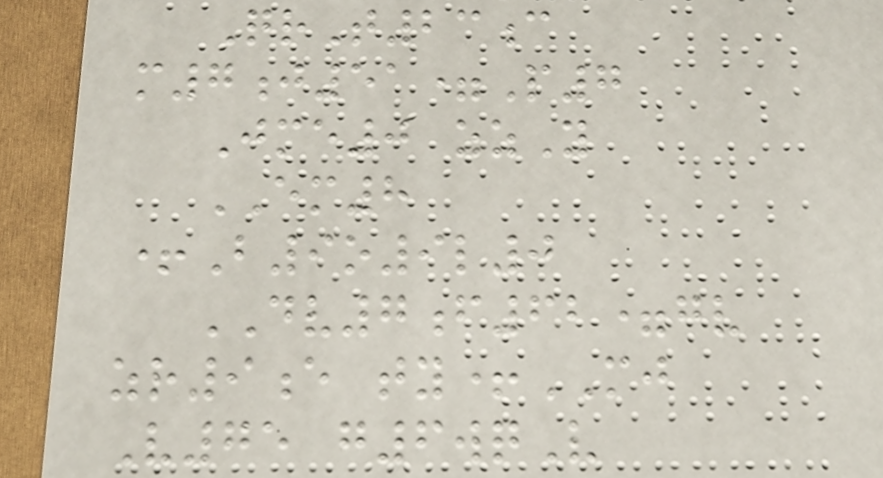QrT23c
m7j51=P7
Jme0 zzY
EM8
+B9o9l0
DV7f62=gv
zr9e ty+MJ
V75 g6wqV
